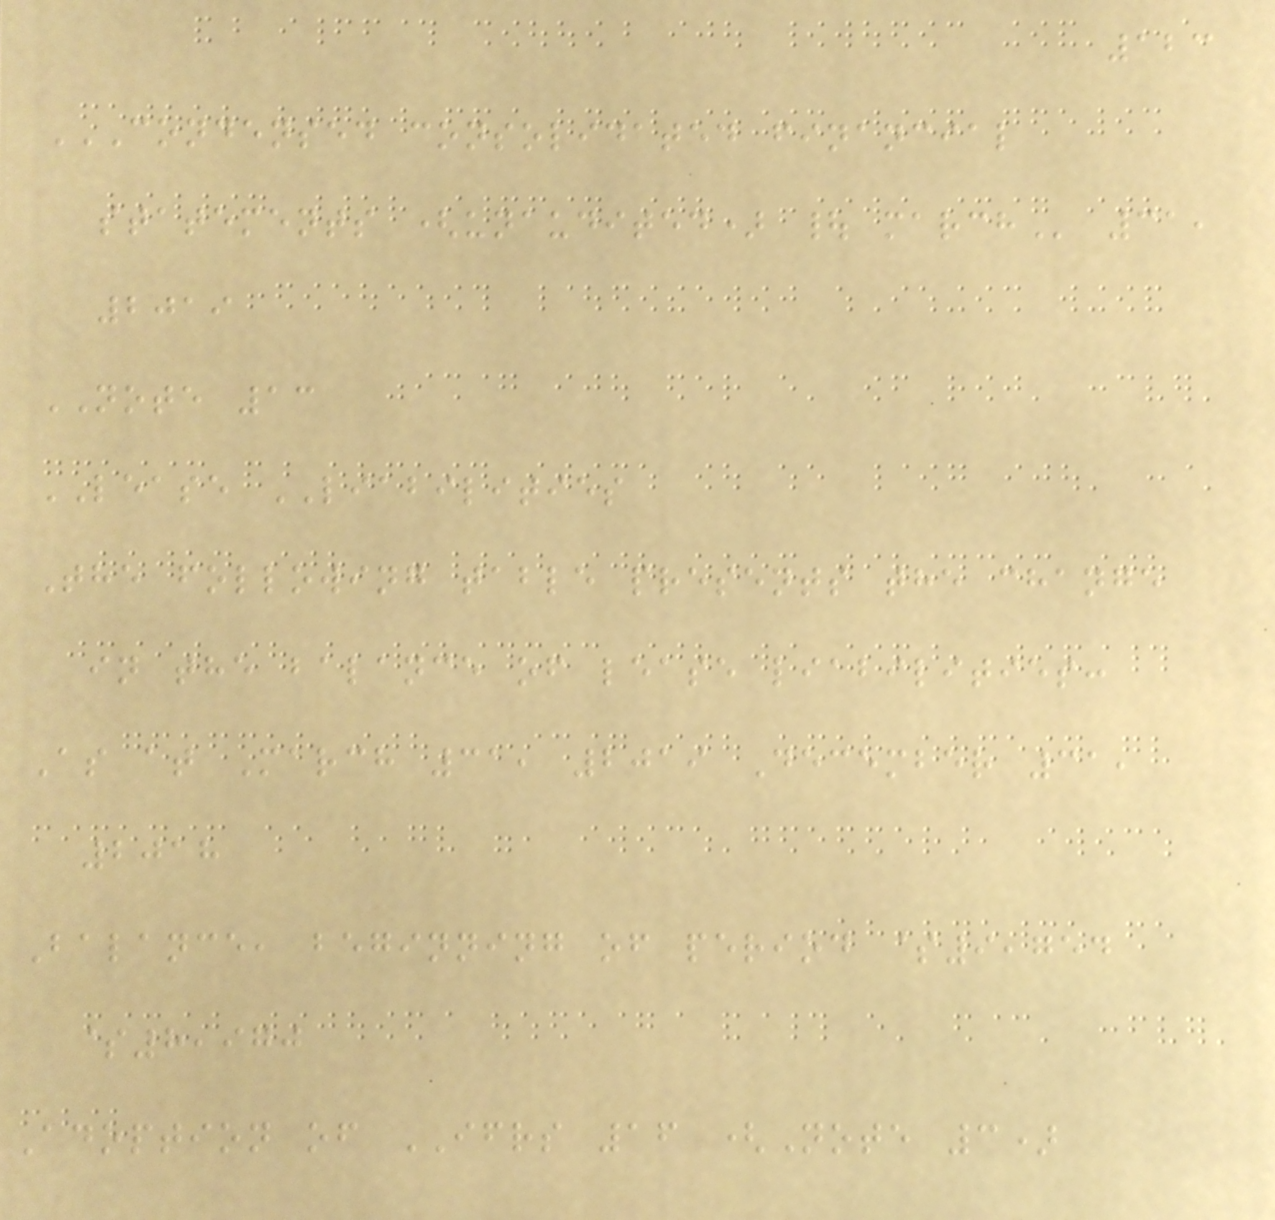123
CONDENSED CONSOLIDATED FINANCIAL
STATEMENTS (UNAUDITED) | MARCH 31,
2019
NOTE 13
LEASE LIABILITIES
The following table presents the change
in the balance of lease liabilities:
As at March 31, 2019 December 31,
2018
Balance, beginning of period $9,754
$8,970
Adoption of IFRS 16 (Note 3)
